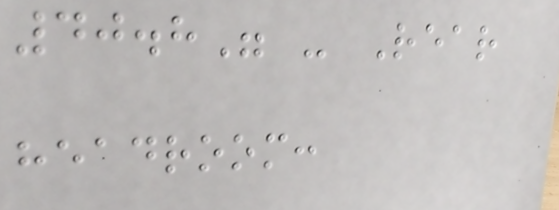40.8" - Rear
headroom:
